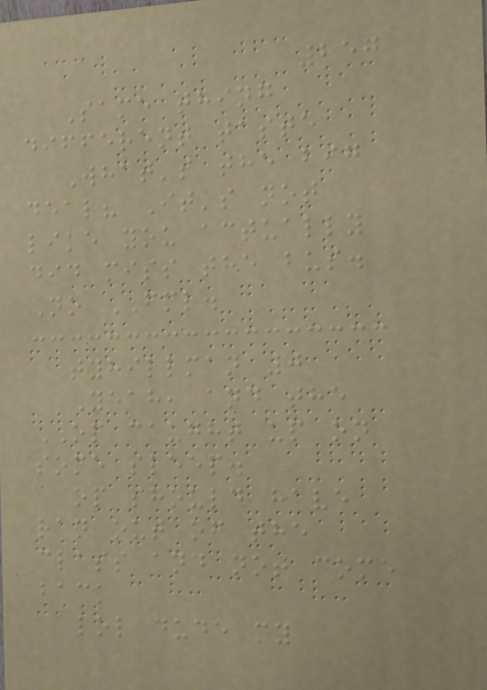257
Same thing
different taste
What's the big
deal? It's not
like you actually
did miss the bus.
No FML.
tyhillman 0
Yeah, and the
OP caught up on
some sleep.
op should have
ran out of the
class and not come
back
lol dude my
